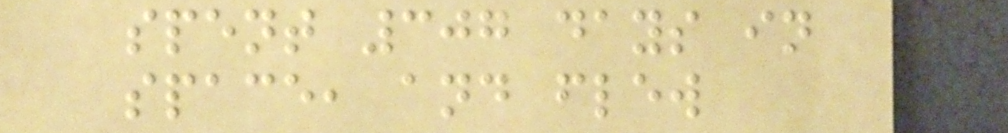spent 307 days in
space, and flew
